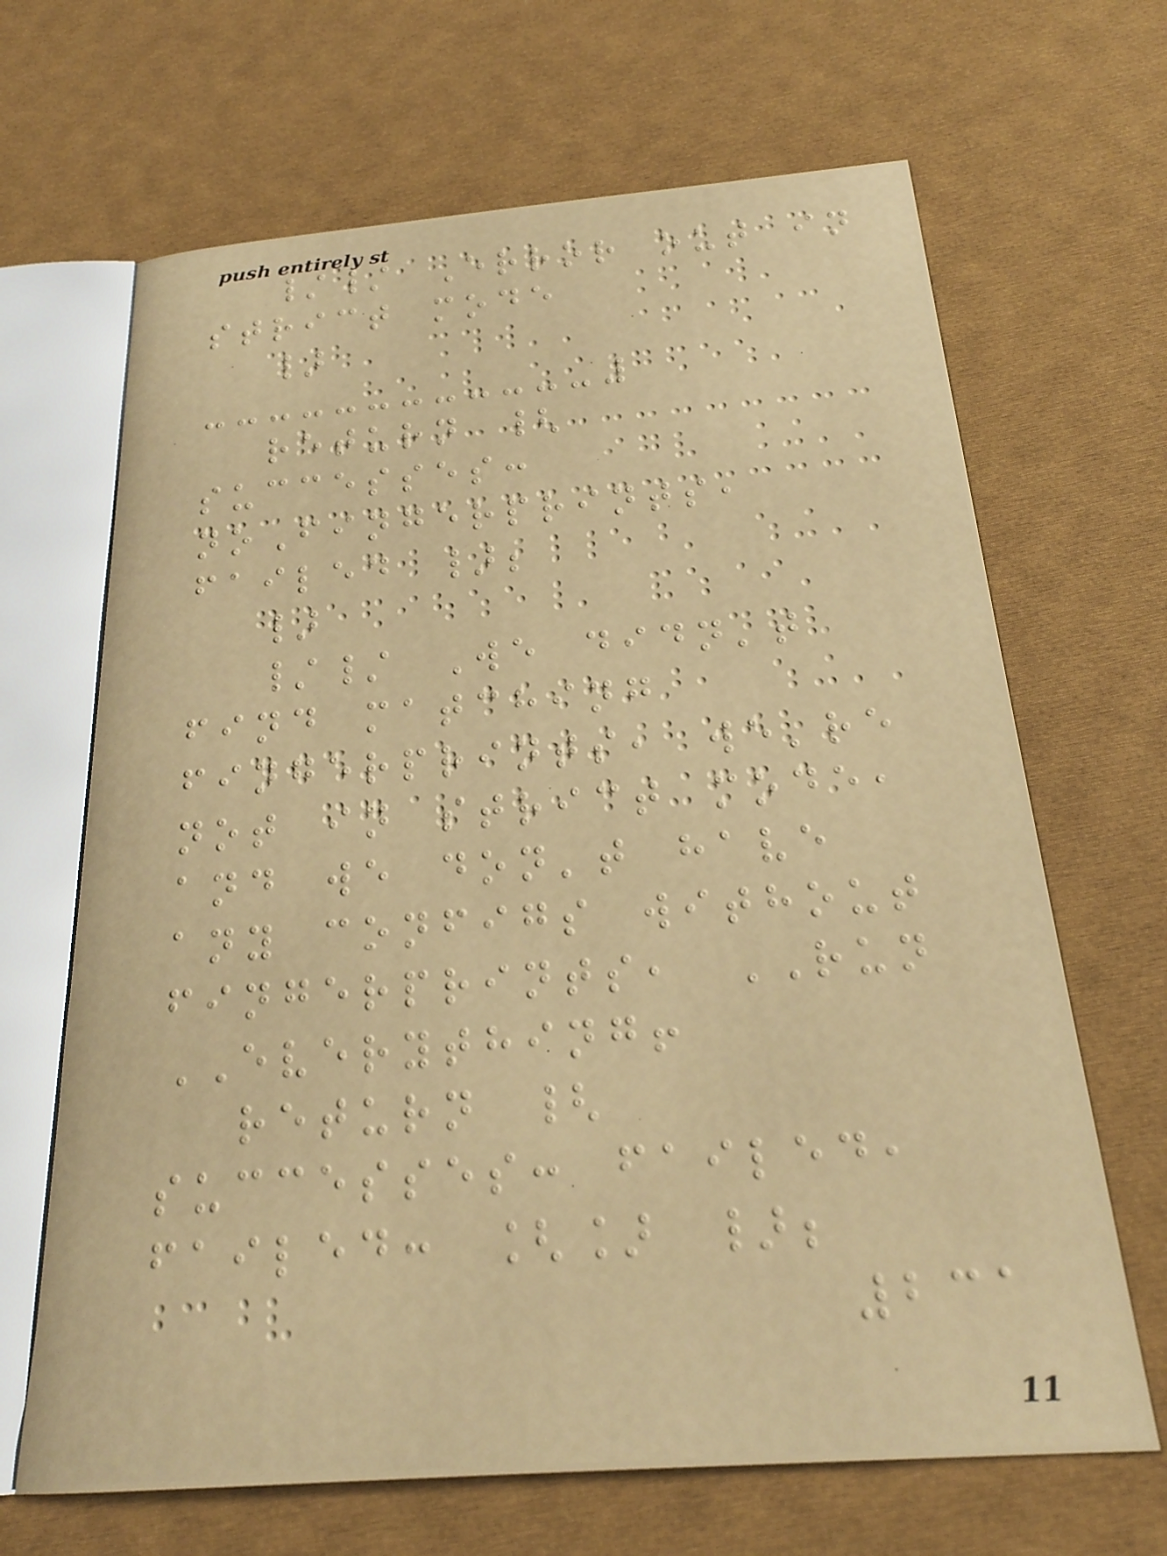// Error out in
strict mode
}
return {
successes:
noFingerprints,
failed };
}
// We didn't
find matching
fingerprints, we're
not in strict mode,
and we don't have
any configs without
fingerprints, RUN
EVERYTHING!
return {
successes: failed,
failed: [] };
231
